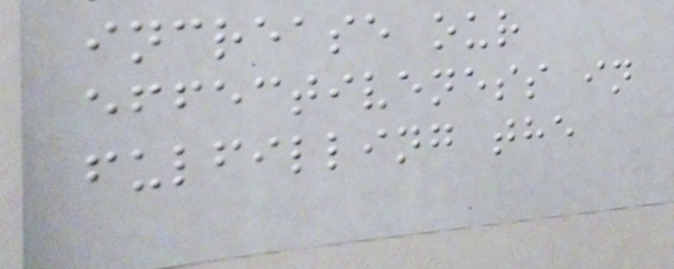increase our
effectiveness in
fulfilling the
